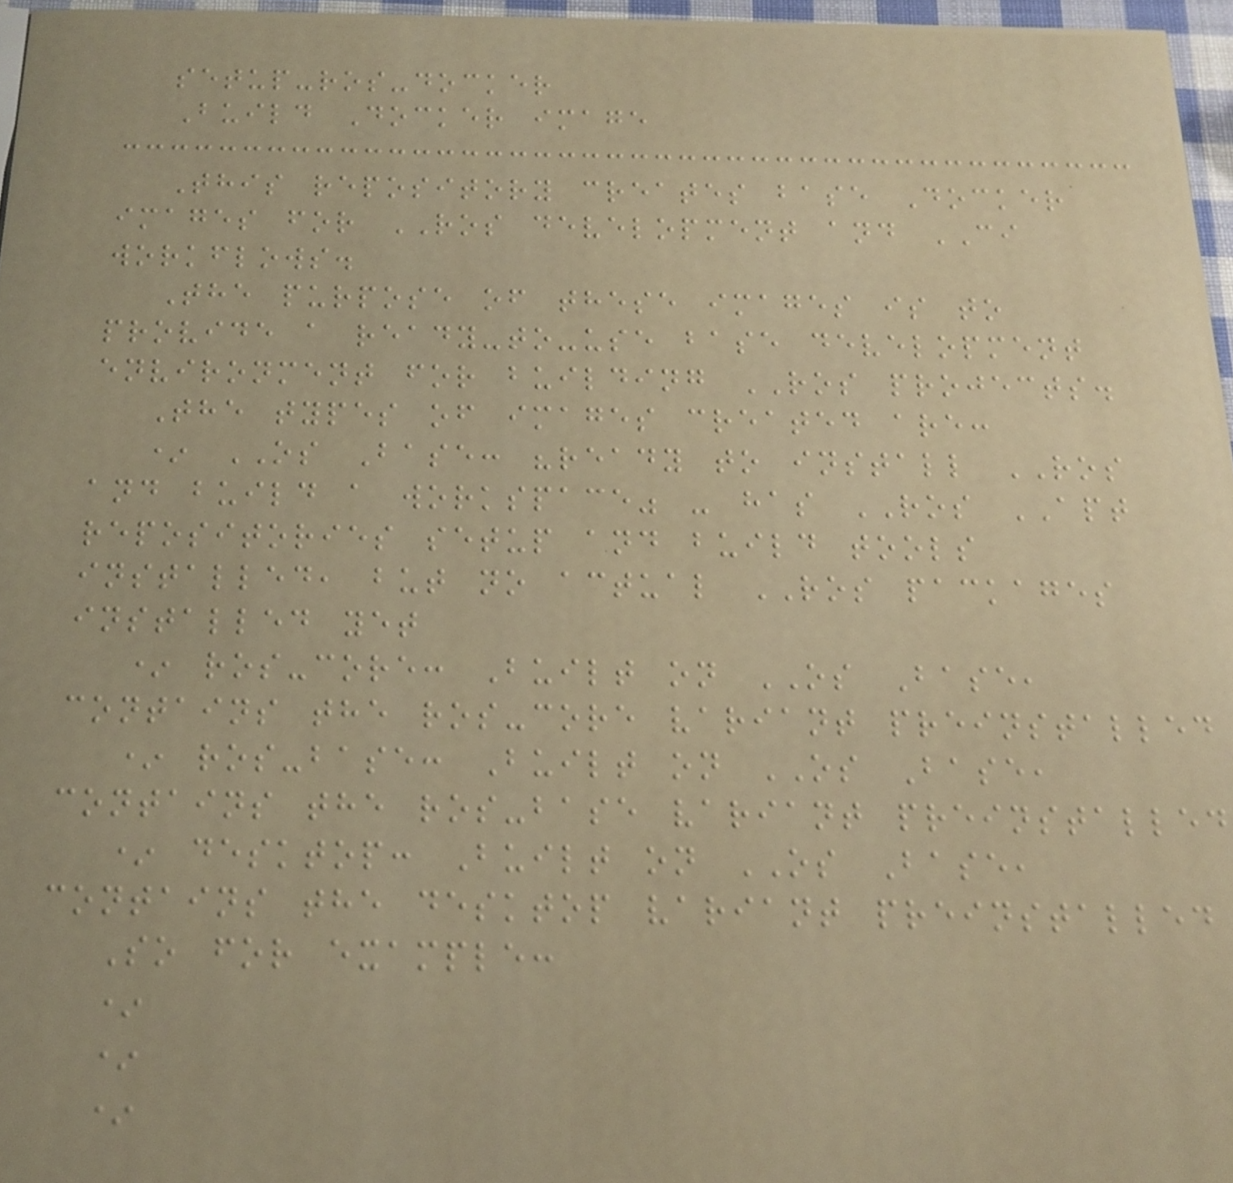setup-ros-docker
Build Docker image
This repository creates base Docker
images for ROS development and CI
workflows.
The purpose of these images is to
provide a ready-to-use base development
environment for building ROS projects.
The types of images created are:
* OS Base: "ready to install ROS
and build a workspace" - has ROS APT
repositories setup and build tools
installed, but no actual ROS packages
installed yet
* ros-core: Built on OS Base,
contains the ros-core variant preinstalled
* ros-base: Built on OS Base,
contains the ros-base variant preinstalled
* desktop: Built on OS Base,
contains the desktop variant preinstalled
So for example:
*
*
*
